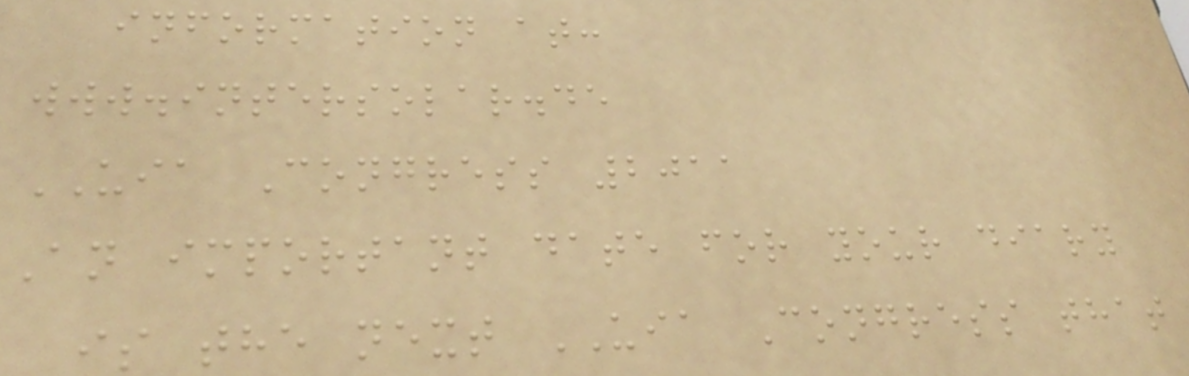information at:
www.intersolar.de
UIA Congress 2011
An important date for your diary
is the next UIA Congress that
